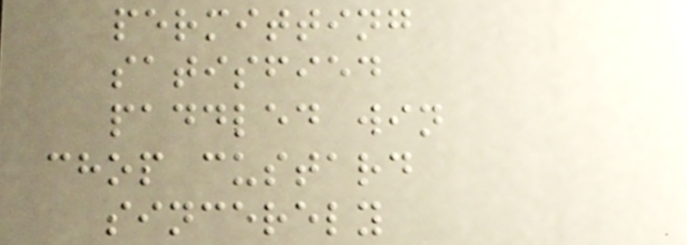permitting
satisfied
paddled win
chop custard
sincerely
